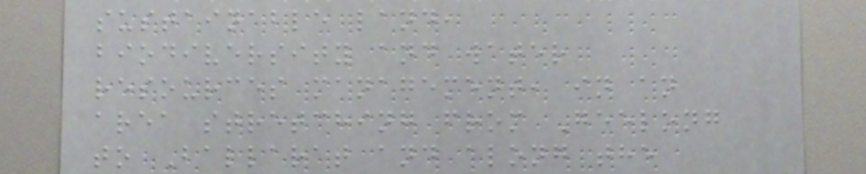sustainable land,
biodiversity and water
resources management, in an
area stretching from Geelong
to Ballarat and along the
